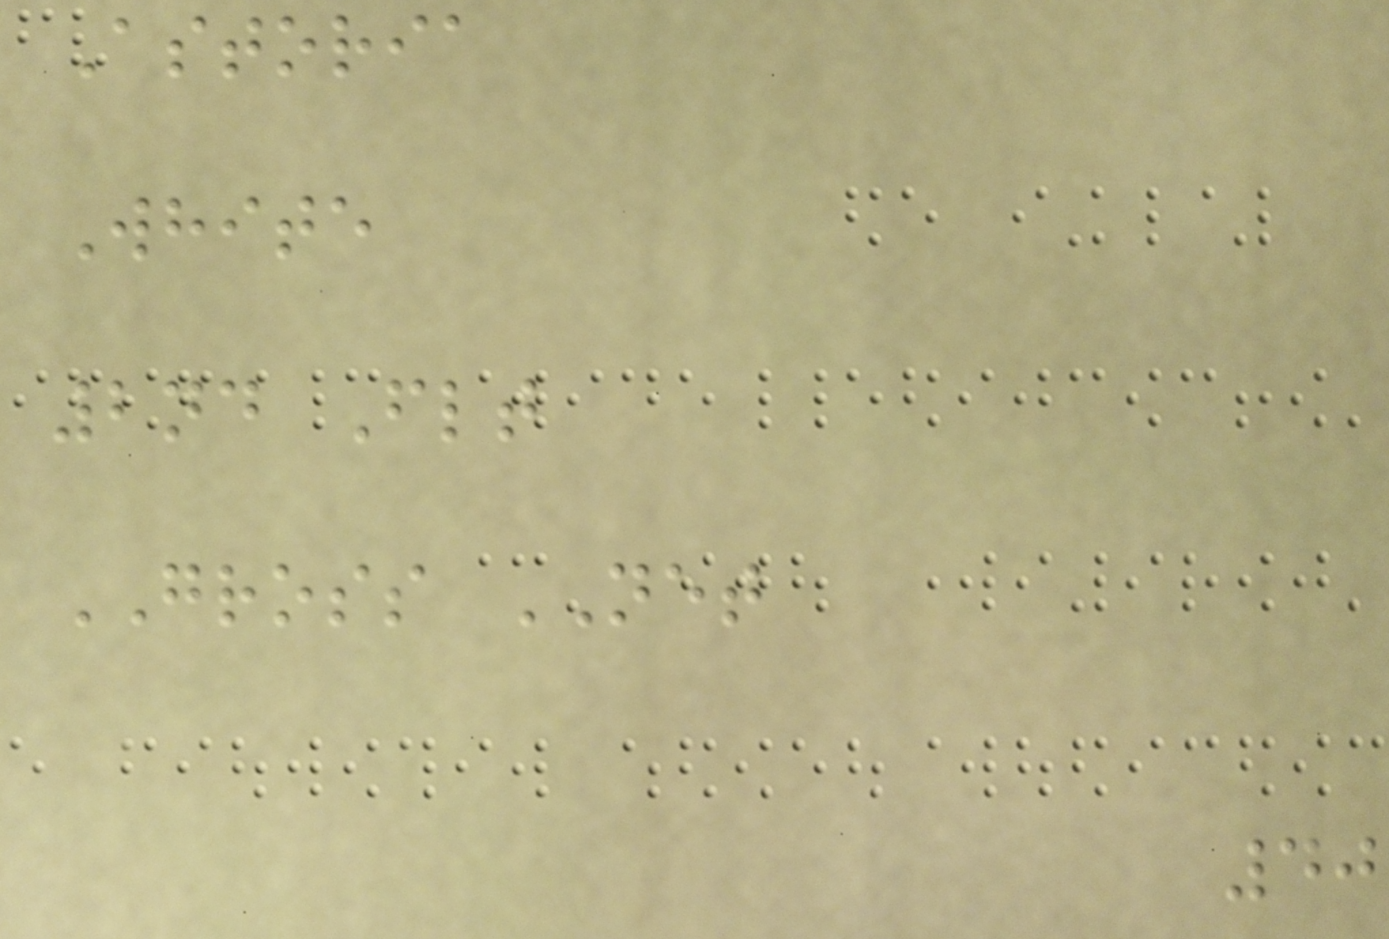Astoria
White
2nd Flt
GROSS NET
40
